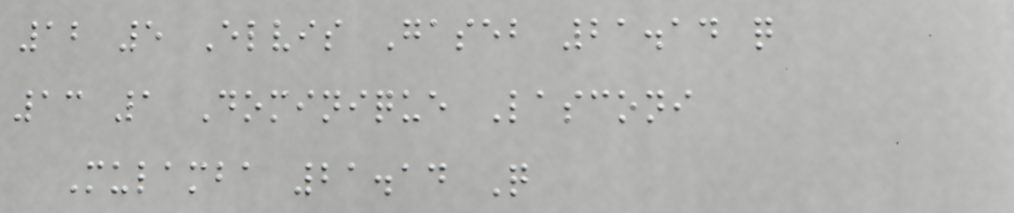12 5 Elvis Gaseb 21.14 q
13 1 Dominique Lasconi
Mulamba 21.14 Q
